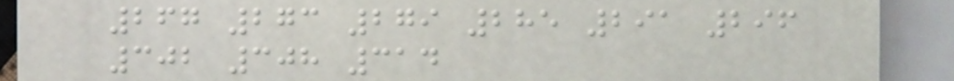267 273 279 285 291 296
302 308 314
